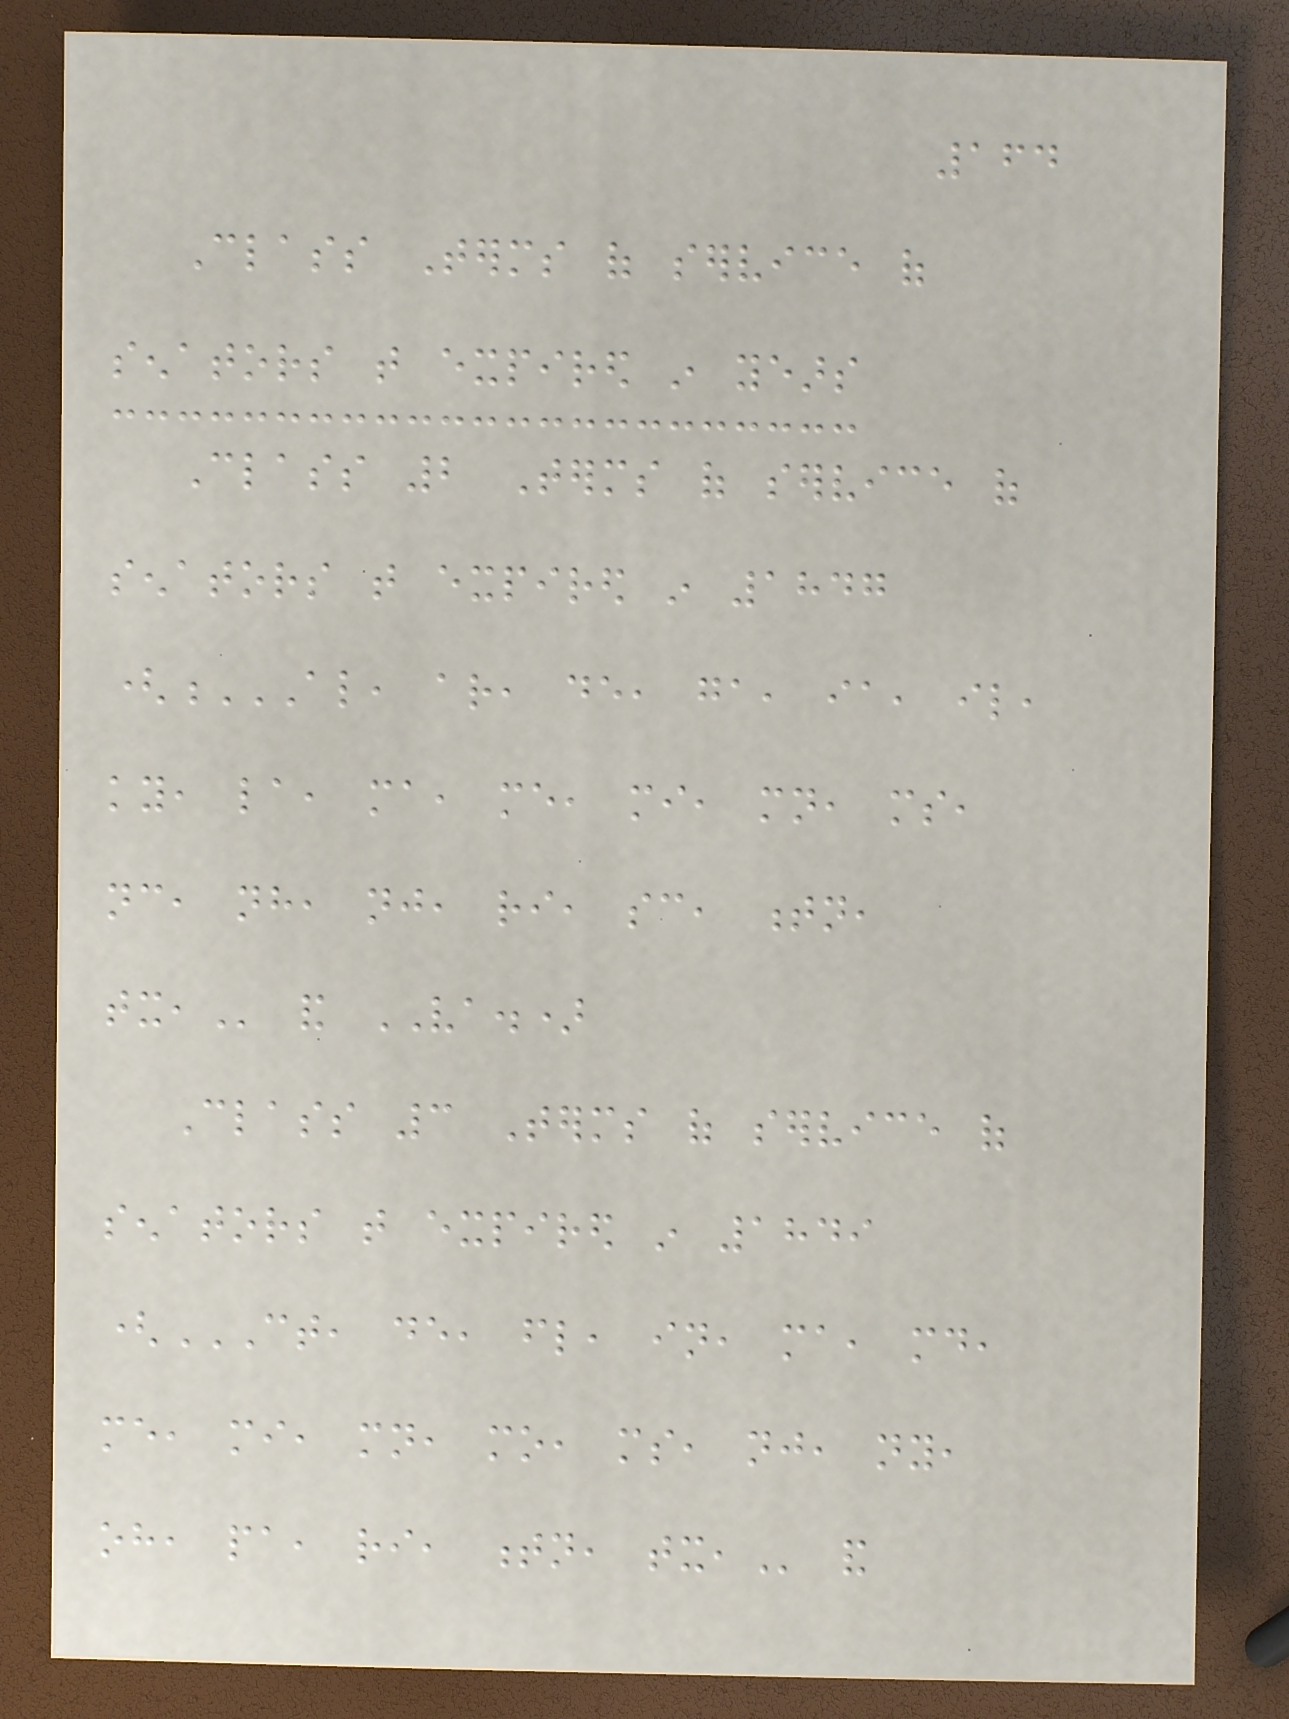164
Class Terms of service of
senators that expired in years
Class 2 Terms of service of
senators that expired in 1847
(AL, AR, DE, GA, IA, IL,
KY, LA, MA, ME, MI, MN, MS,
NC, NH, NJ, RI, SC, TN,
TX, and VA.)
Class 3 Terms of service of
senators that expired in 1849
(CT, DE, FL, IN, MA, MD,
ME, MI, MN, MO, MS, NJ, NY,
OH, PA, RI, TN, TX, and
